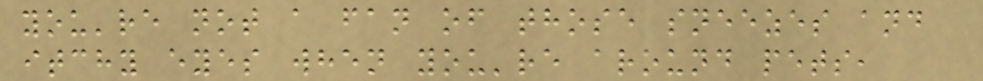you're not a fan of those sneezes and
itchy eyes when you're around pets,
